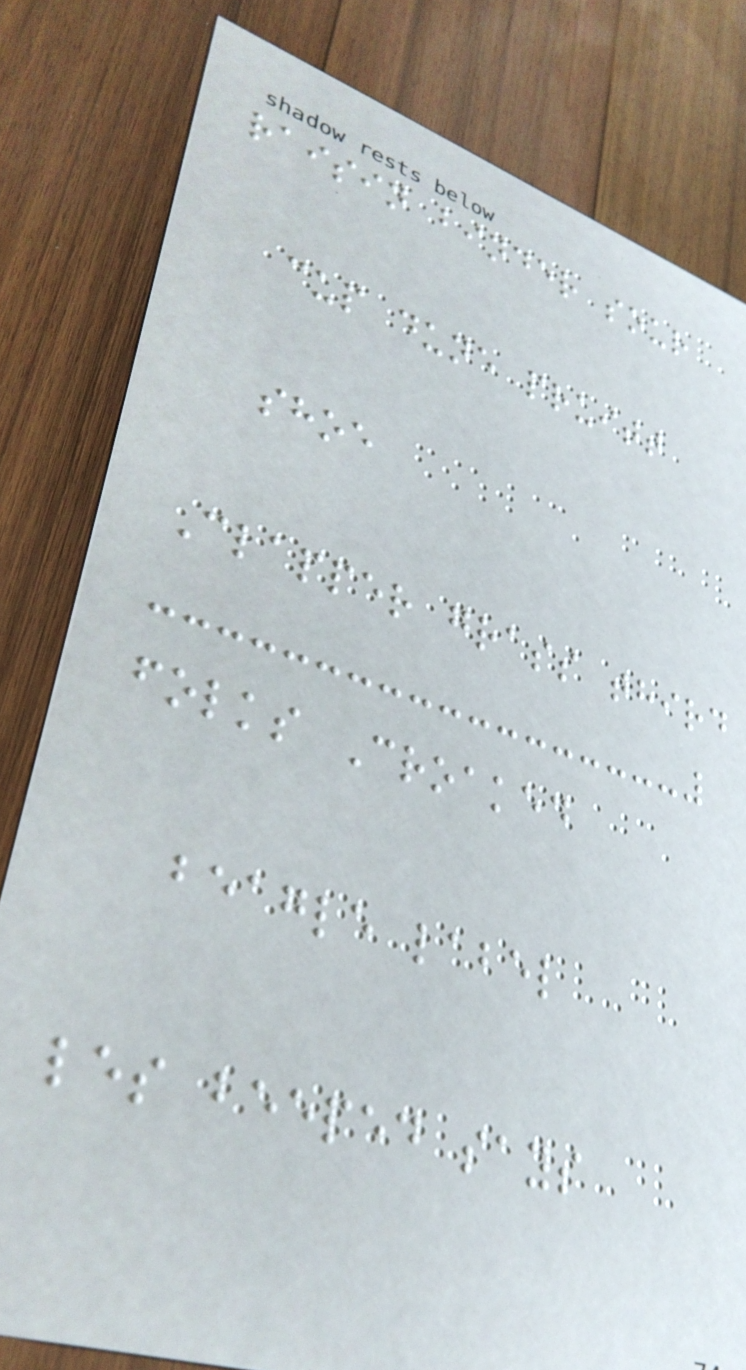raisin binder sour
cup dune pruitt
shoe
Clapper grass third
folks Croaked
beagle label
les beeped says
